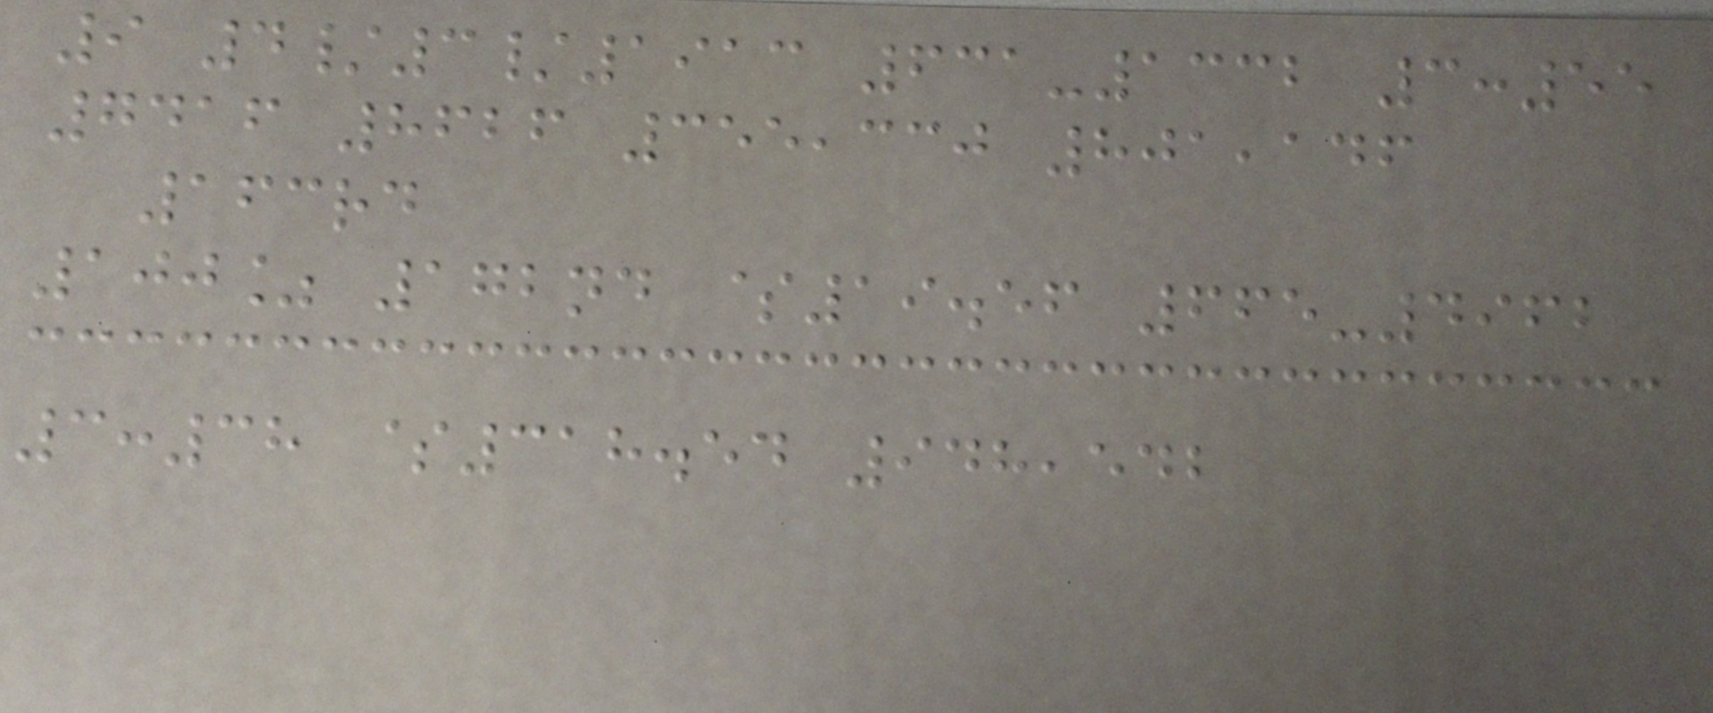9 4/3/1913 631-1332 3:55
7416 8626 355,330 801,146
163rd
100% 172nd $19.56 665-4962
3:38 $318.54 948,542
